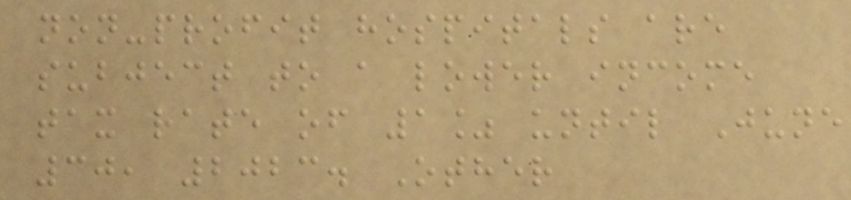non-profit hospitals are
subject to a lower income
tax rate of 1% until June
30, 2023. Other
